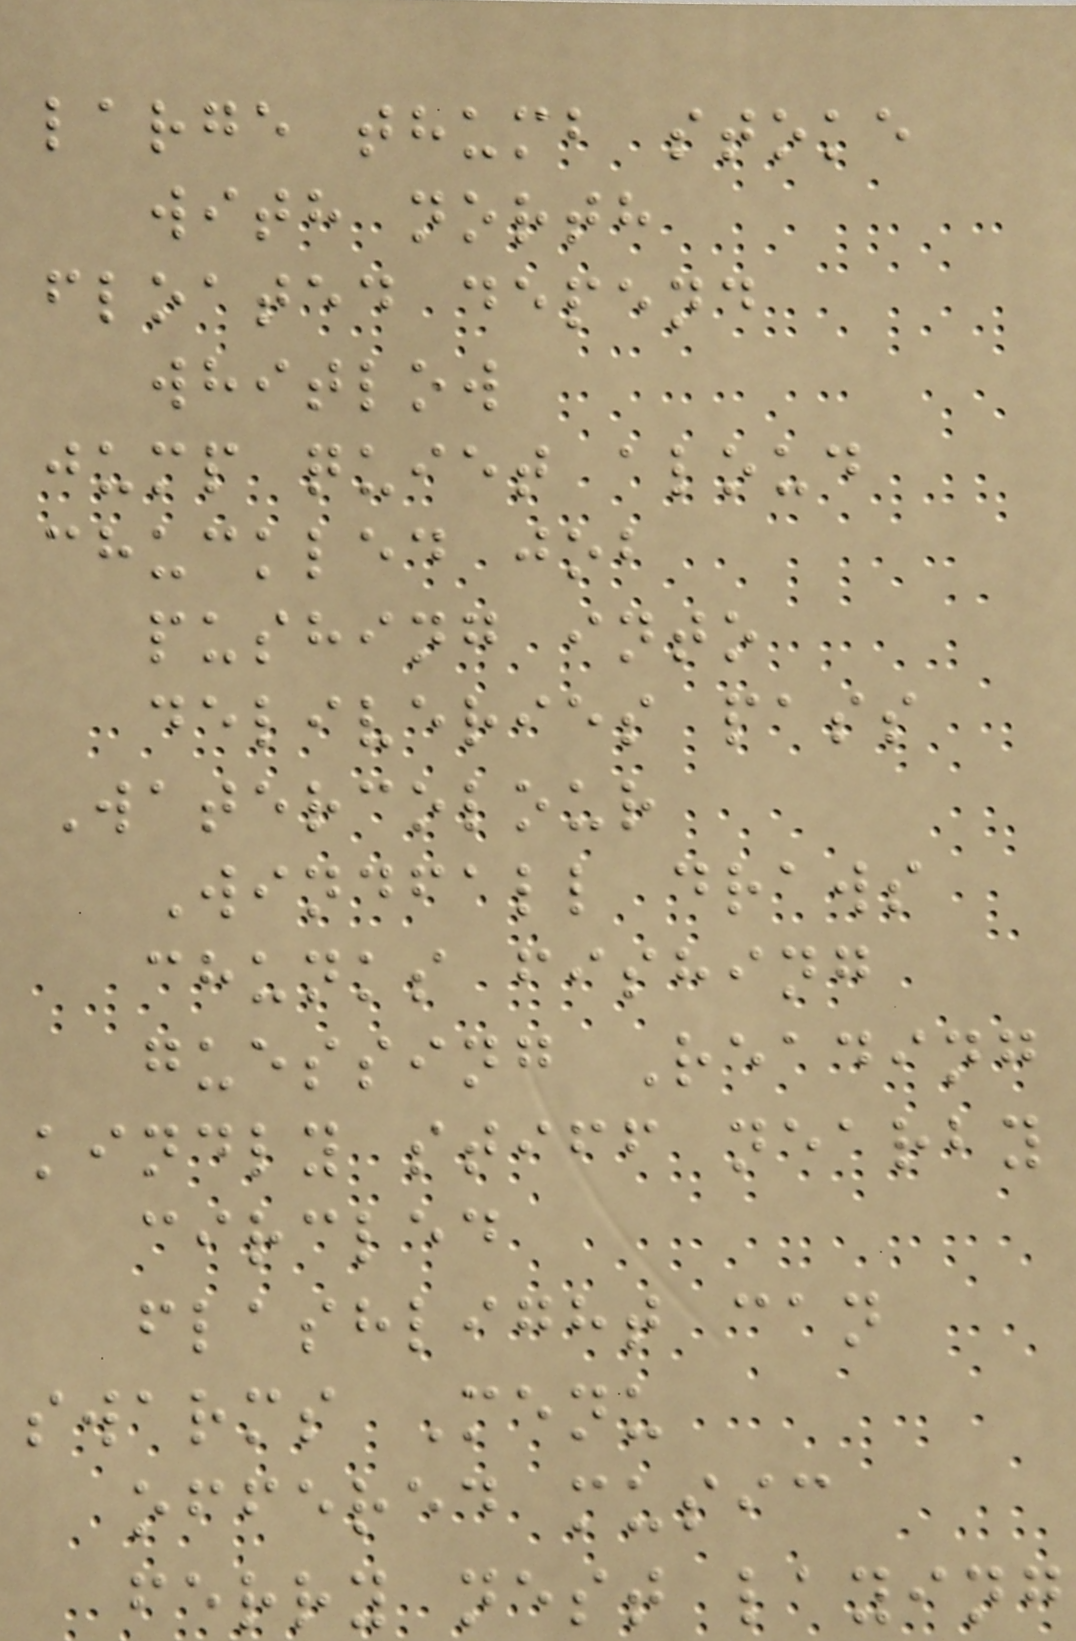large thumb stoke
with north
floated depend
whitlow
jump quiet aloud
chuckled job
pushing into
deliveries pass
Watercolour
Windfall draws
chunks fishing
guessing Reading
kindly stiff nearby
circled
flashlight can
swarms Menu
offered music
ferry nest laying
